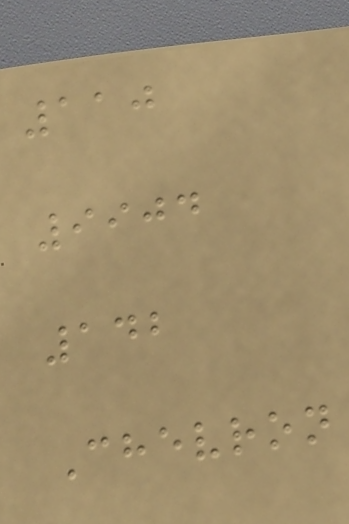110
9904
142
Chevron
